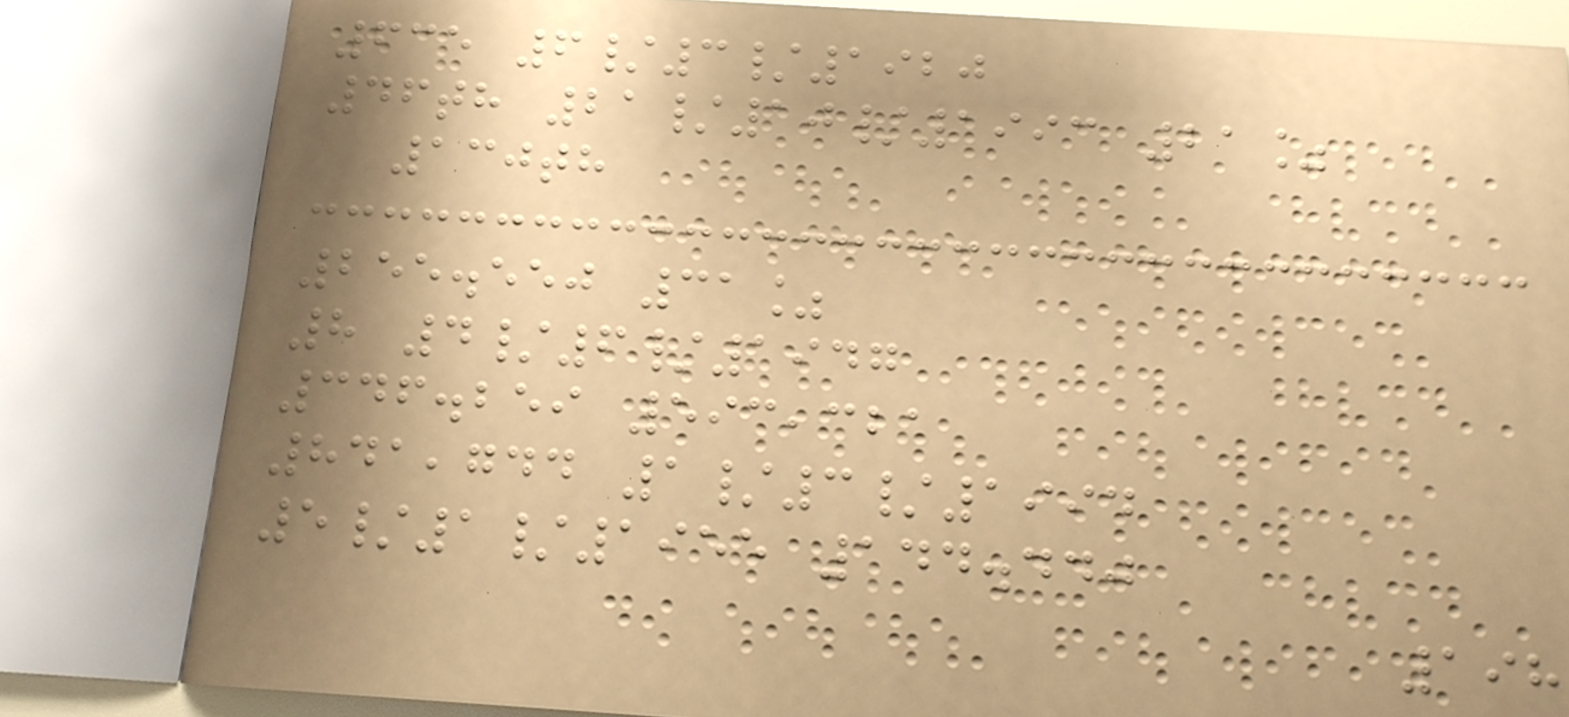635 6/3/1920
46th 21/10/1993 21%
130th
255.550 31%
8 4/6/1947
346.259 593,321
841,744 1/3/1994
5/1/1955 144.440
198
